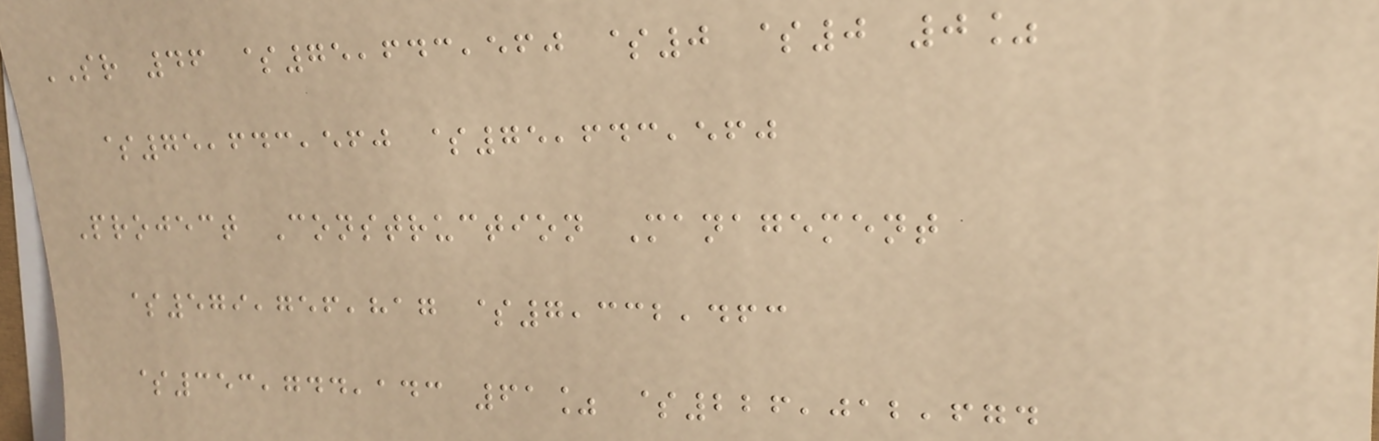SR 46 $75,643,560 $0 $0 0%
$75,643,560 $75,643,560
Project Construction Management
$579,756,817 $7,332,463
$353,744,143 61% $226,012,674
